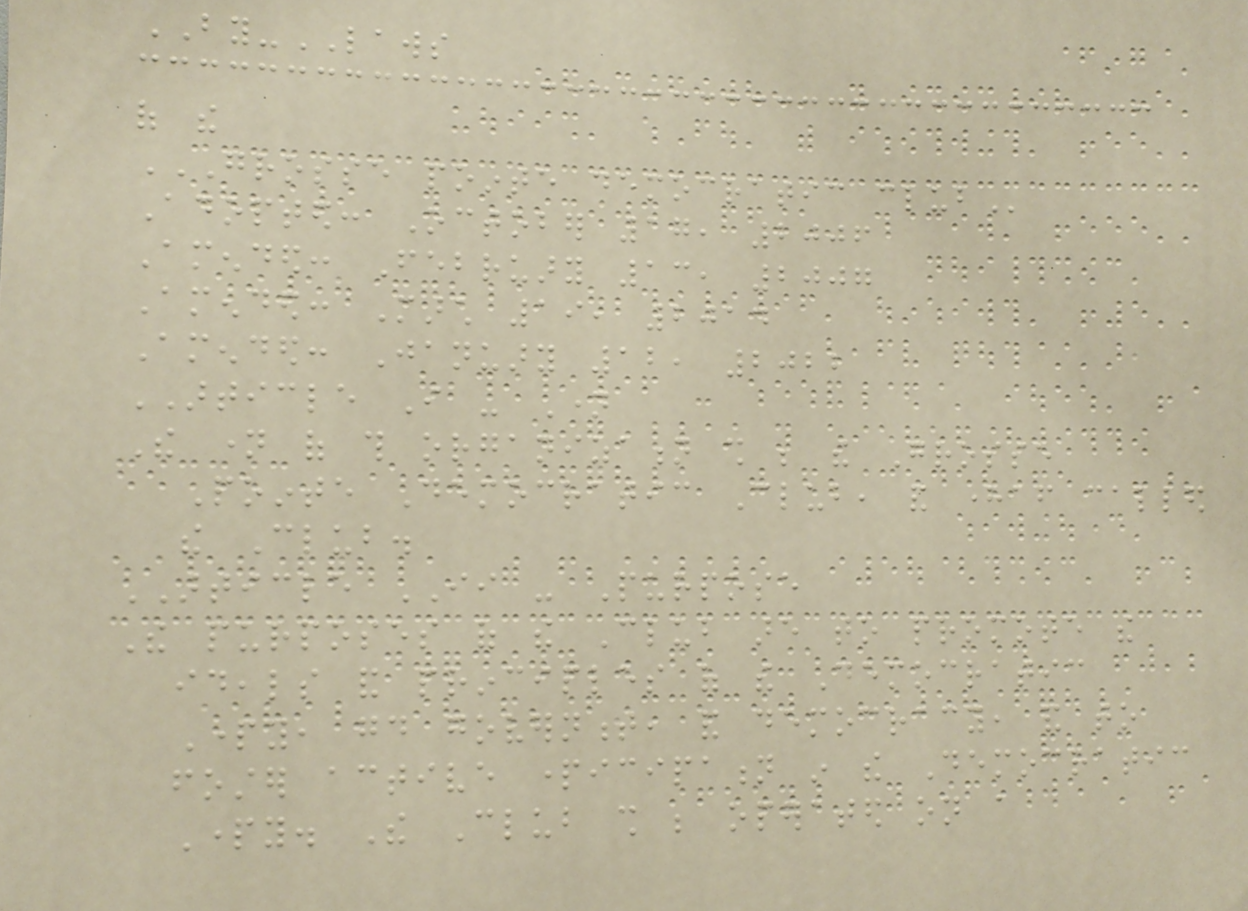BY-LAWS
of the
GROSSE POINTE DEMOCRATIC CLUB
Adopted: October 17, 2006
Amended: February 13, 2007
Amended: March 19, 2014
Amended: January 12, 2022
ARTICLE I - Name
The name of this organization shall be the Grosse
Pointe Democratic Club, and hereafter called
the Club.
ARTICLE II - Purpose
The purposes of the Club are to promote the
ideals and principles of the Democratic
Party, good government, and democracy, and to
foster active participation in the Democratic
Party. The Club shall be operated on a
